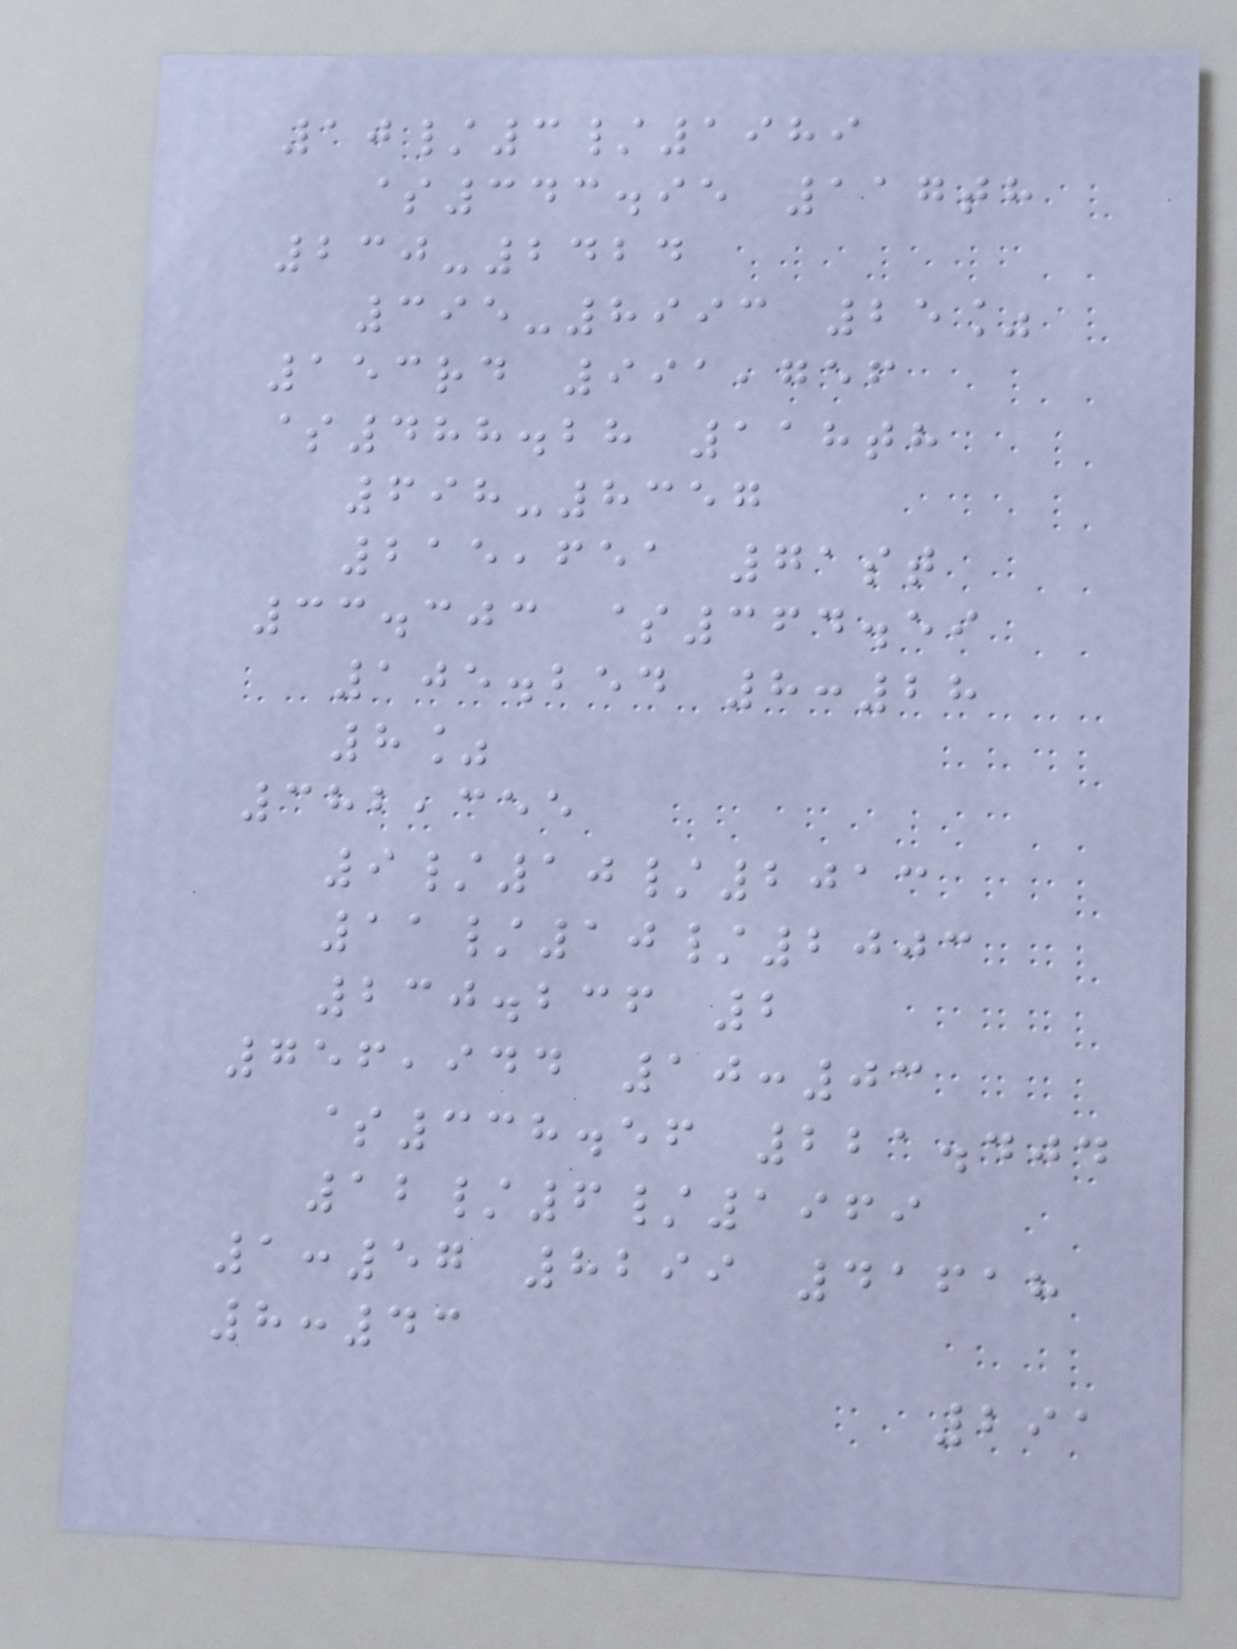10/3/1989
$343.95 117th
230-2424
395-8993 25%
153rd 991,756
$488.28 118th
698-8357
215,651 71st
33.303 $364.59
105.254 8:28
8%
382,355
9/10/2013
11/10/2003
230.236 2
756,944 10:03
$338.56 221.404
12/6/1969
1:57 8299 41618
8:43
291
